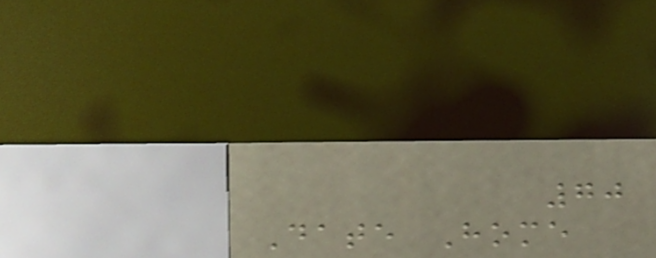70
Date Home
